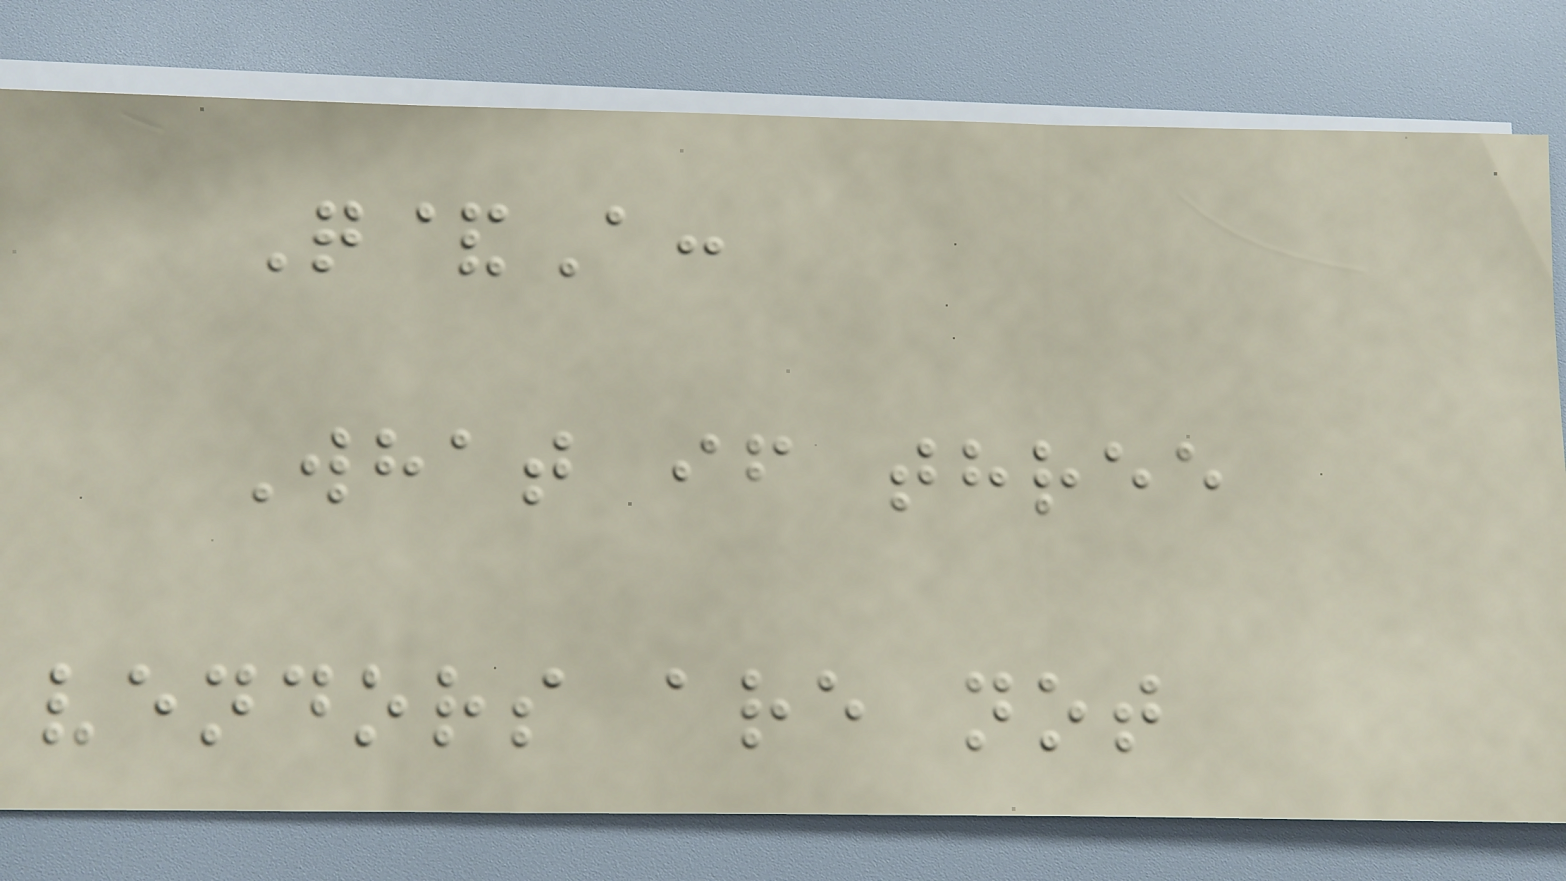Q&A:
What if three
vendors are not
